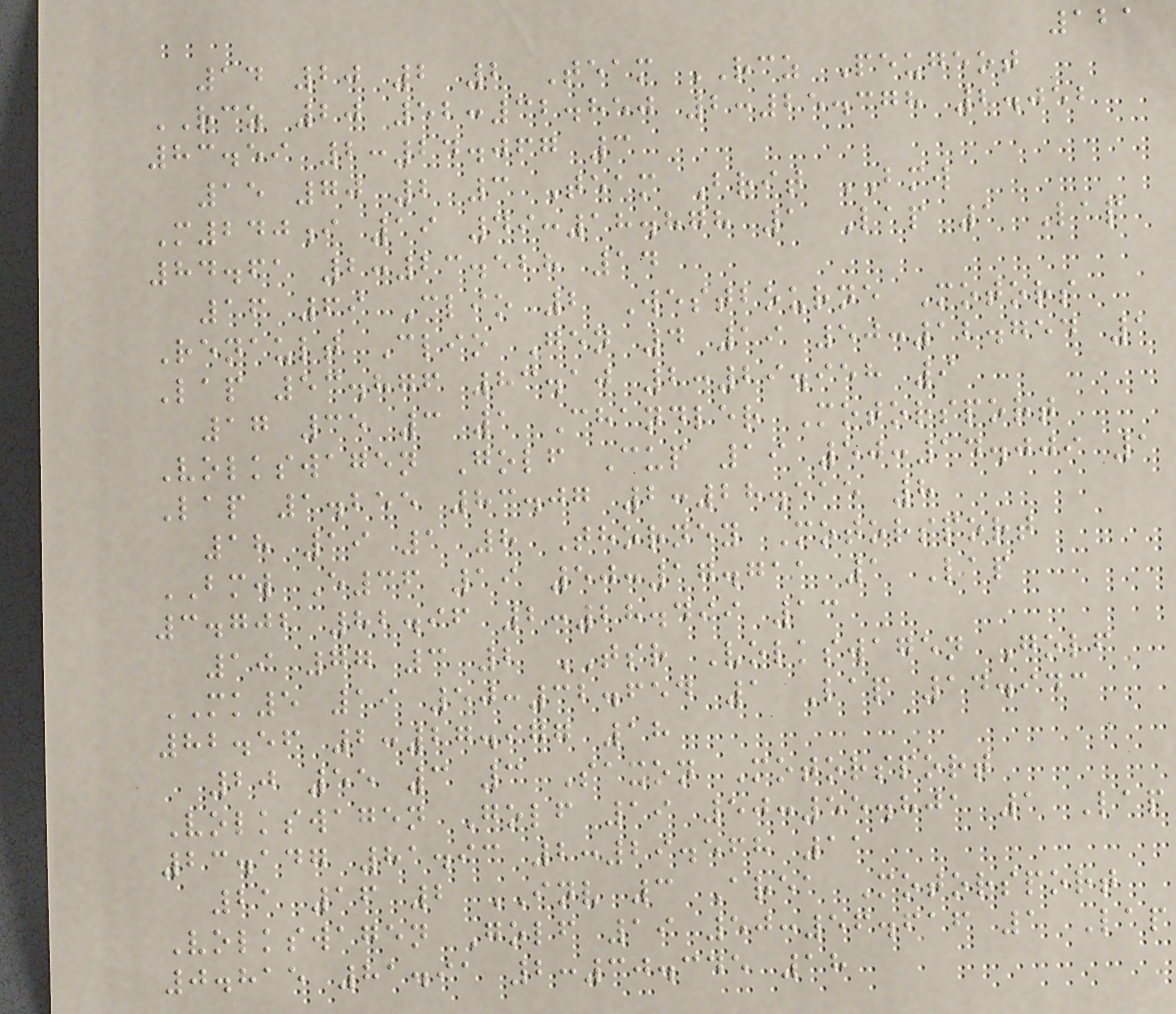121
14 20 2 2 Team RCZ Peugeot
RCZ 20 52:32.850 2:25.378 2.052
83.59 2:24.067 3
15 70 2 3 Team Brit BMW
M240i 19 49:18.878 1 Lap 1 Lap
84.61 2:23.528 14
16 69 Clio 2 Westbourne Motors
Renault Clio Gen 4 19 50:12.754 1
Lap 53.876 83.10 2:29.958 9
17 35 3 1 Chandler Motorsport
Volkswagen Golf Cup 19 50:14.009 1
Lap 1.255 83.07 2:28.515 8
18 19 1 8 Thorney Motorsport
BMW E36 19 50:17.711 1 Lap
3.702 82.96 2:28.499 13
19 77 3 2 TSR Volkswagen Golf
MK5 19 50:32.654 1 Lap 14.943
82.56 2:27.977 18
20 55 3 3 Saxon Motorsport
Volkswagen Golf 19 50:55.801 1 Lap
23.147 81.93 2:29.568 11
21 16 2 INV 3 Area Motorsport
Volkswagen Golf 19 50:56.616 1 Lap
0.815 81.91 2:30.345 18
